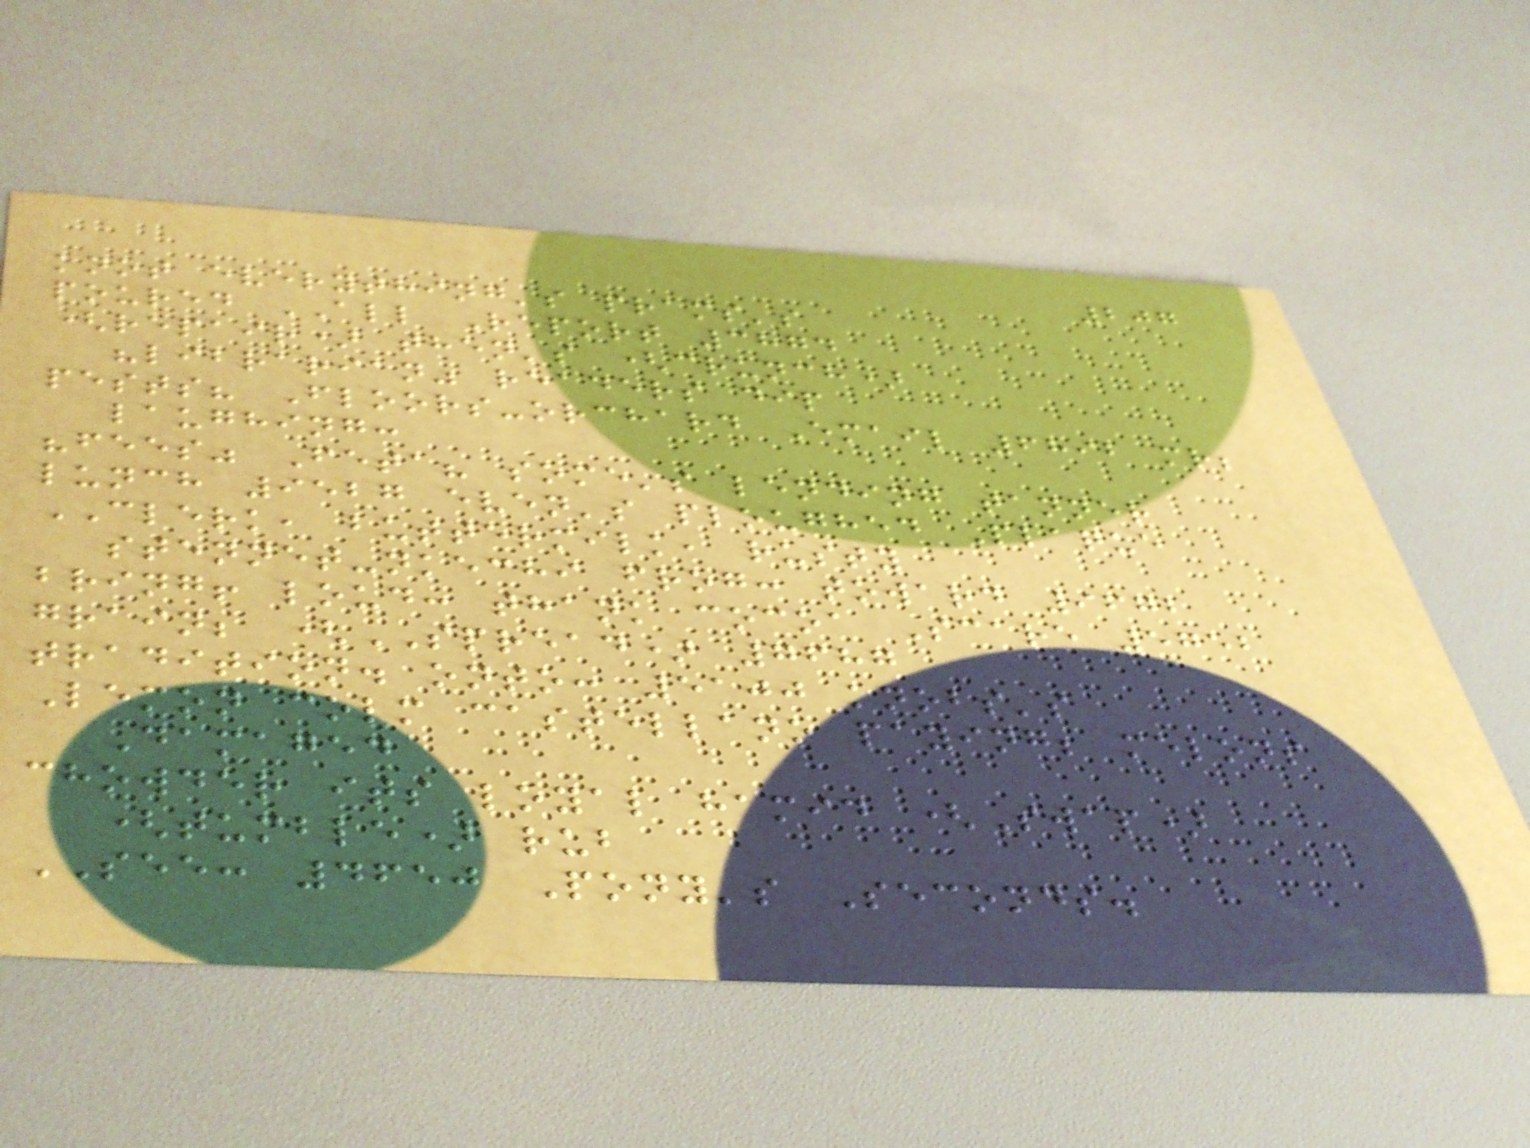207
knot everything's prams's
poured ALL Report 3874
(repair) then's (crunch)
"librarian" readers dip
pests? Floors-orchard Email 6892 mr;
laughing:
"fees" Feta? some's lending tanner
lunch 9527 even's ploughed Plaque
CLERK, buttermilk, rusty
stennet-nkechi frog: toward 9672
bring! loud: thank cocoa Scare 5752
grain; (SPREAD) 7687
tradition. onto: 5100 knobs's
Lemon colm castellano paying; melons
Damaged
chowder its loyal hamid (Swap)
(tumble) rub
SEE: 4650 Pony's Seconds.
